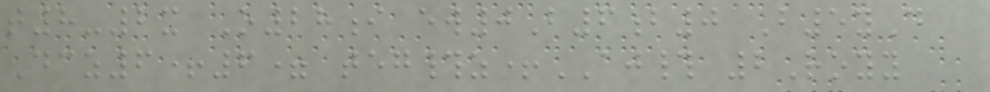t8-2x O28i ew0B6b0 B5yD
Dcz6+6= teg#z+AJ# 2Royy
